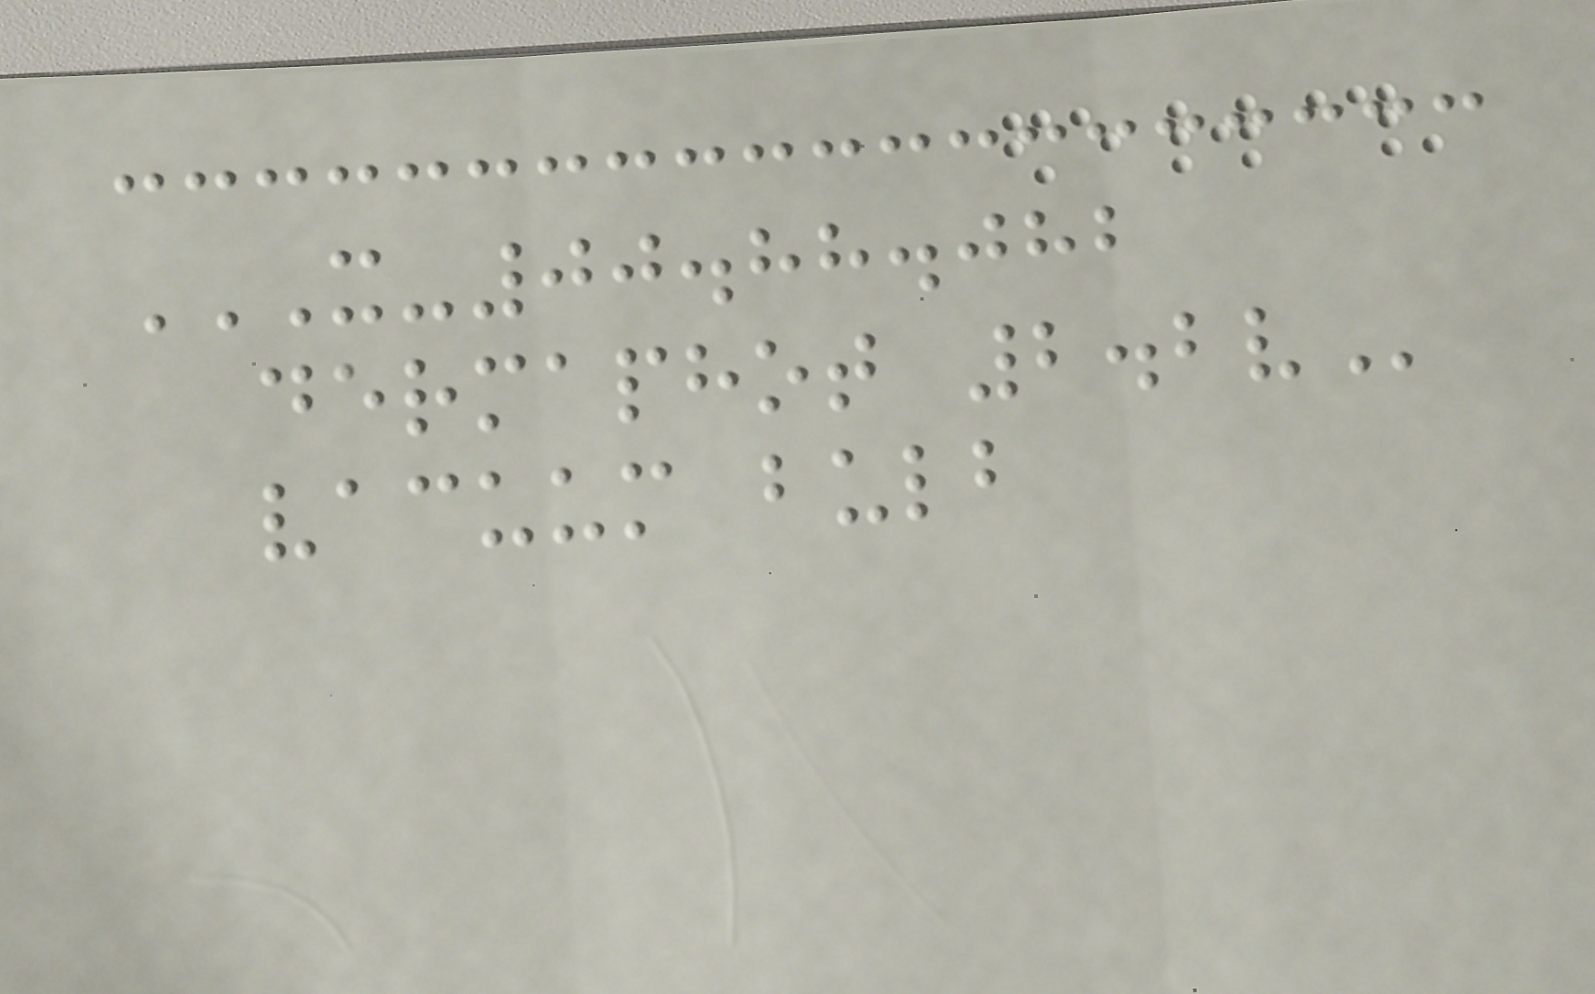X-00.88.082
DERMAPHOT 2.2V
vacuum bulb
